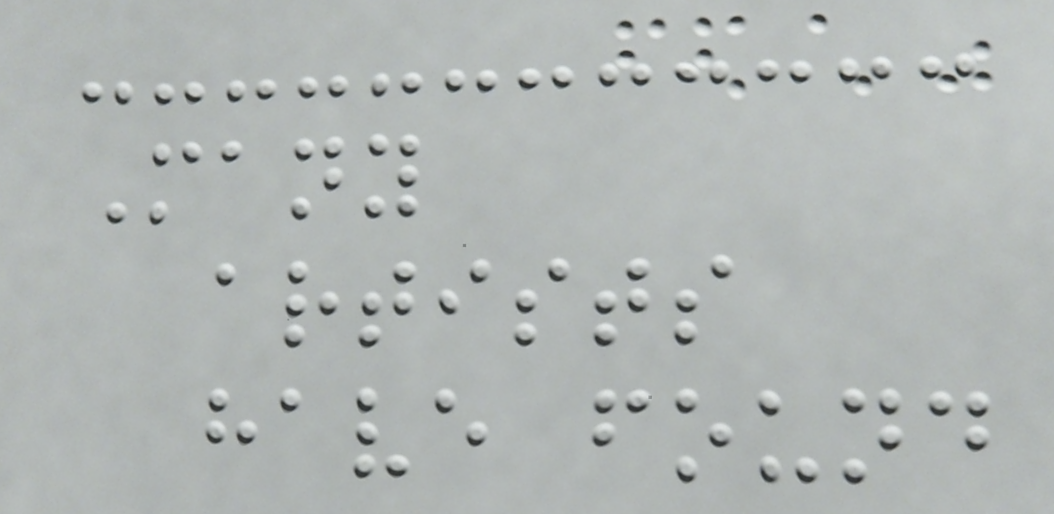Many
artists
have found
